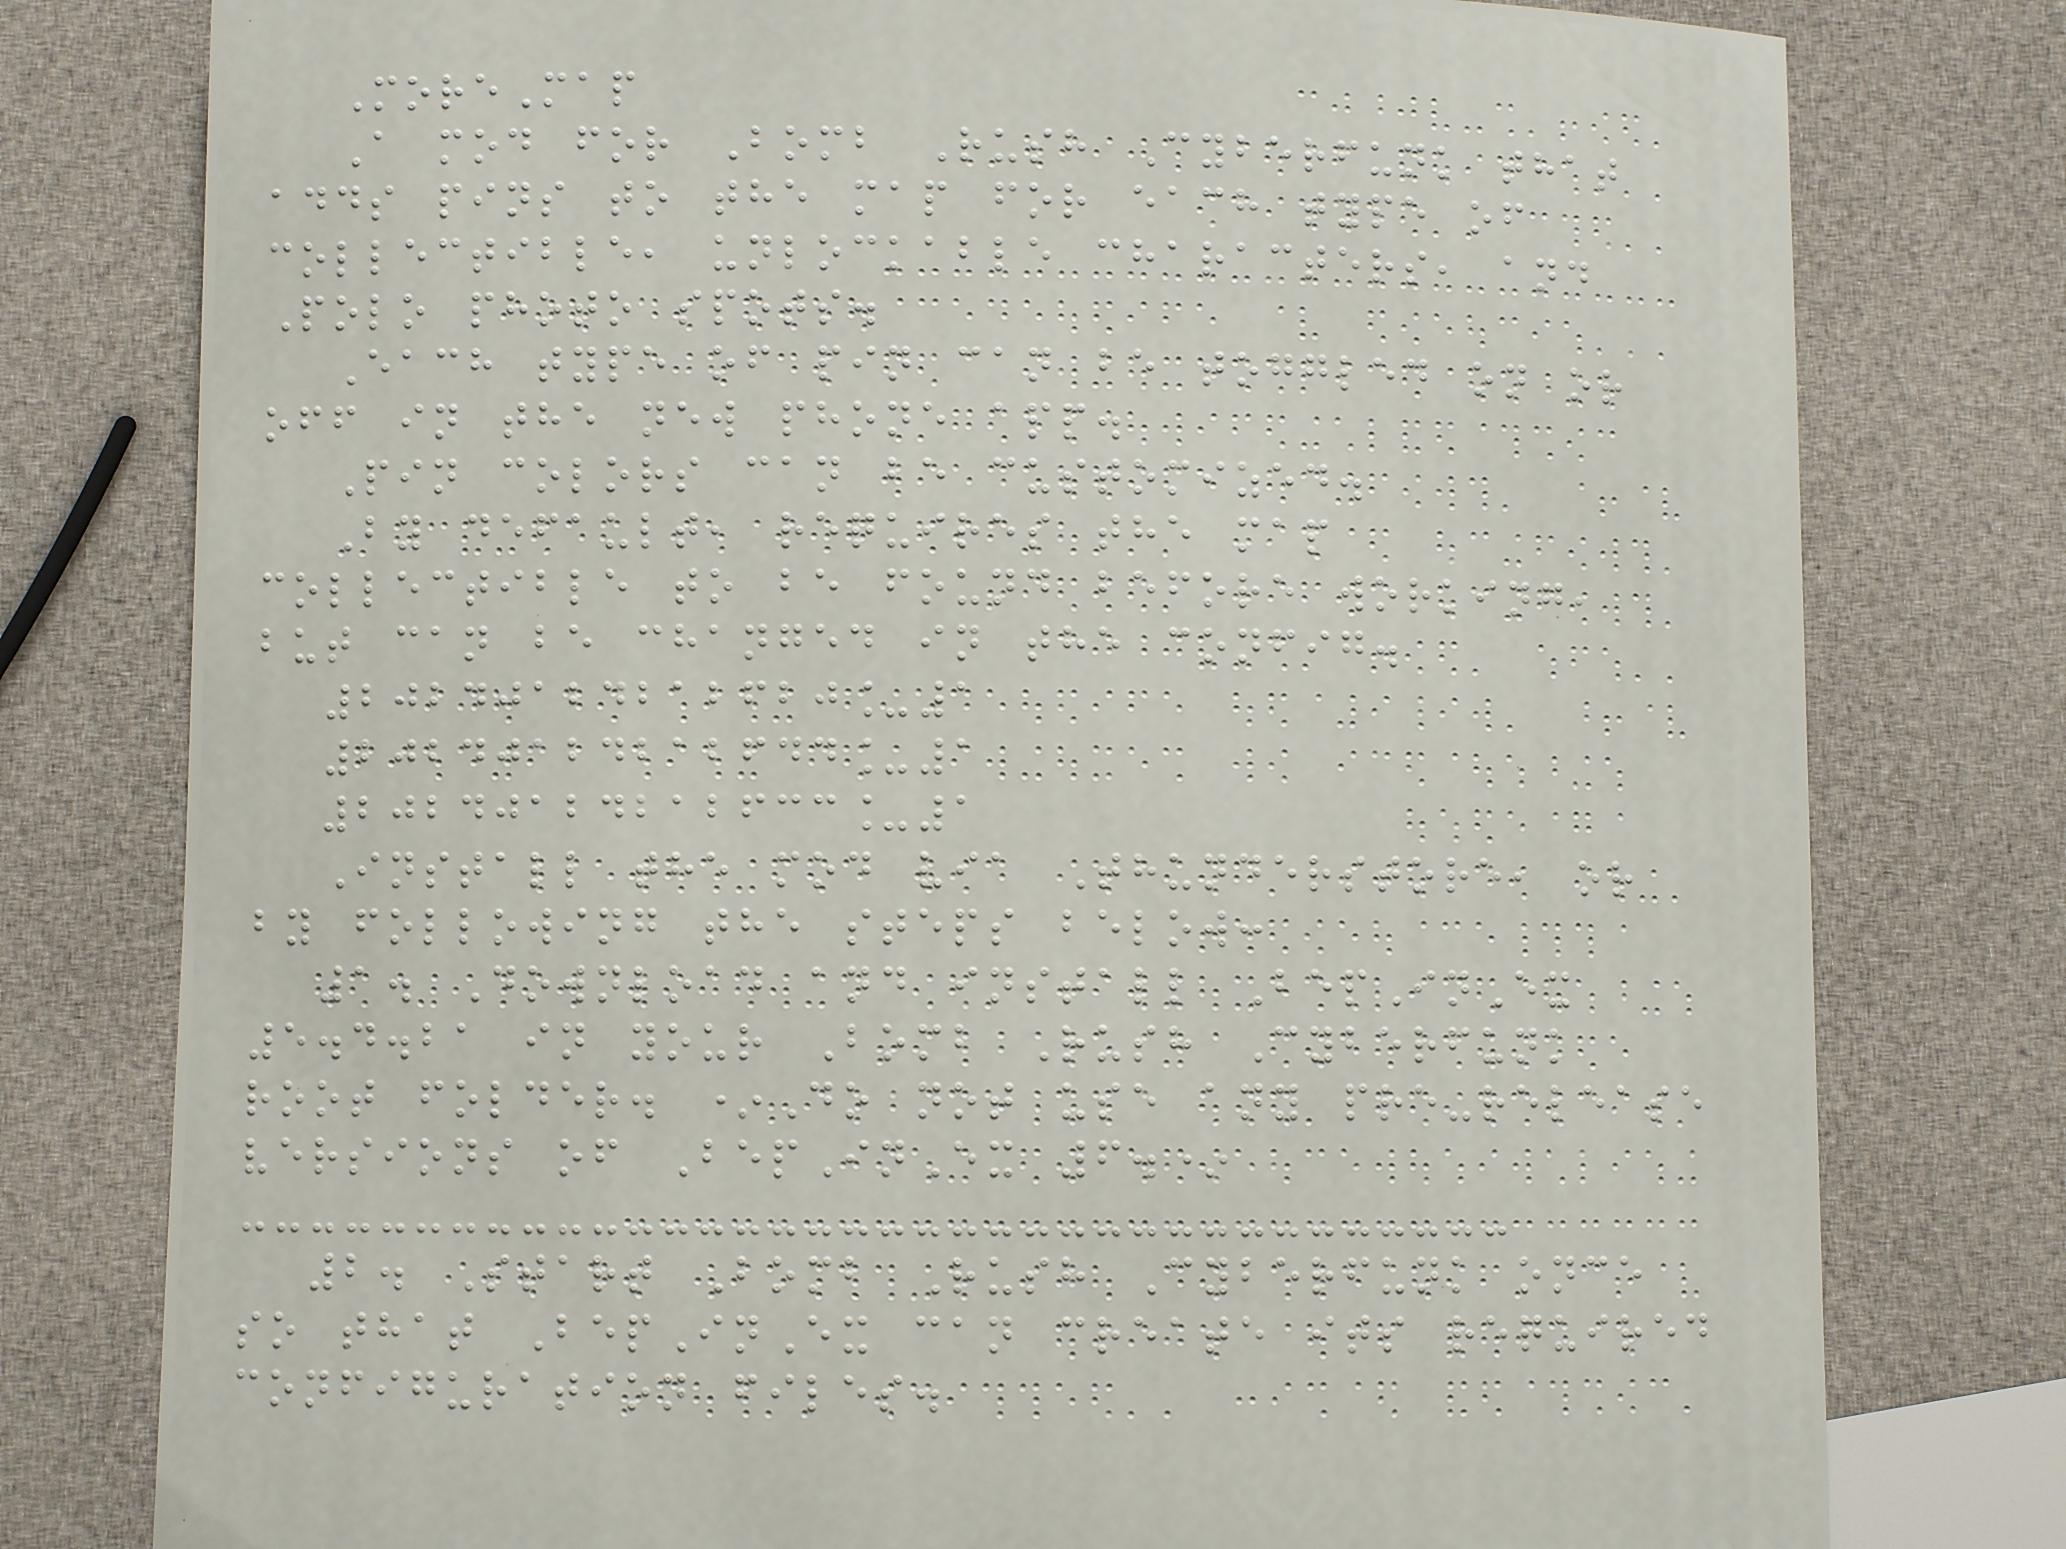MoreMap
A mod for Bomb Rush Cyberfunk that
adds pins to the map for each type of
collectible, unlockable characters, and
Polo photo spots.
Each type of pin can be toggled on or
off in the new phone app.
Pin colors can be customized.
By default, requires the map
collectible to be found before working,
but can be changed in the config.
20240124212620_1
20240124212644_1
20240124212633_1
Install the mod via Thunderstore, or
by following the steps below:
1. Download and install BepInEx
5.4.21 in your Bomb Rush Cyberfunk
root folder. *Do not use any pre-release
versions of BepInEx 6.*
2. Start Bomb Rush Cyberfunk once
so that BepInEx can create its required
configuration files.
